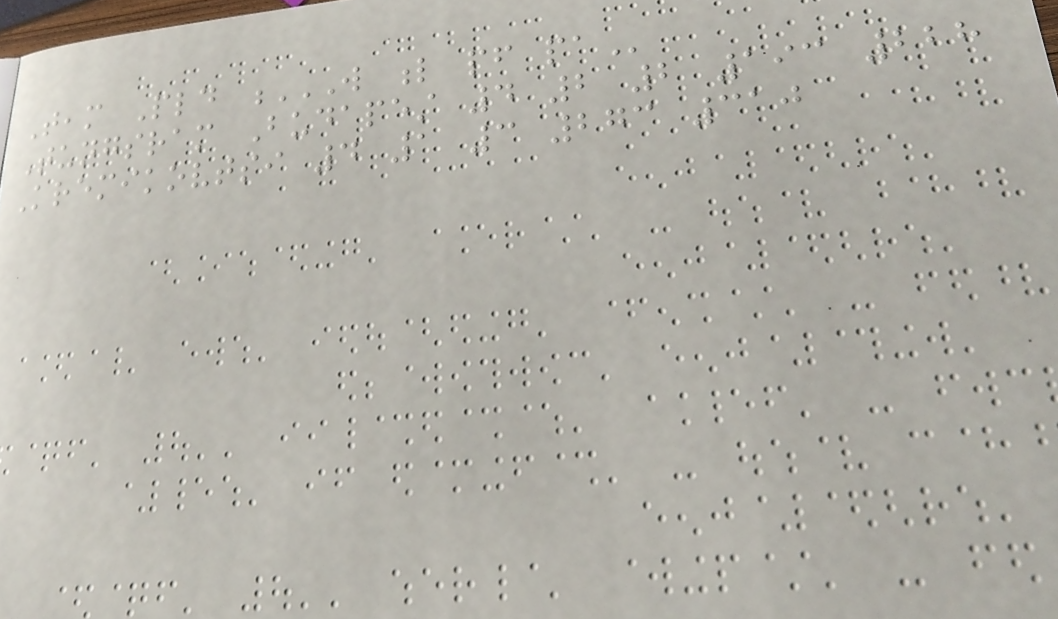Team Pld W L PF PA
Tungsram Budapest 4 2 2 193 228
Kremikovtsi 4 1 3 273 310
